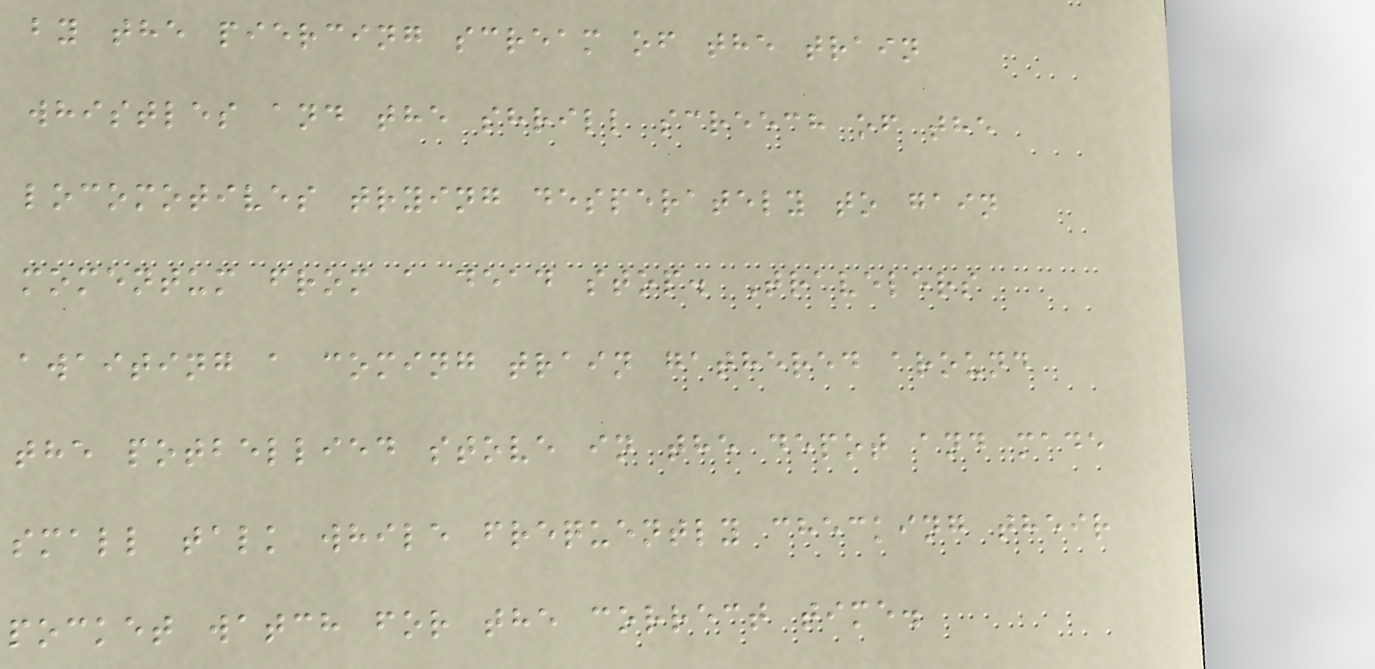by the piercing scream of the train
whistles and the shrill screech of the
locomotives trying desperately to gain
momentum from a dead stop. Travelers
awaiting a coming train gathered around
the potbellied stove in the depot and made
small talk while frequently checking their
pocket watch for the correct time.
